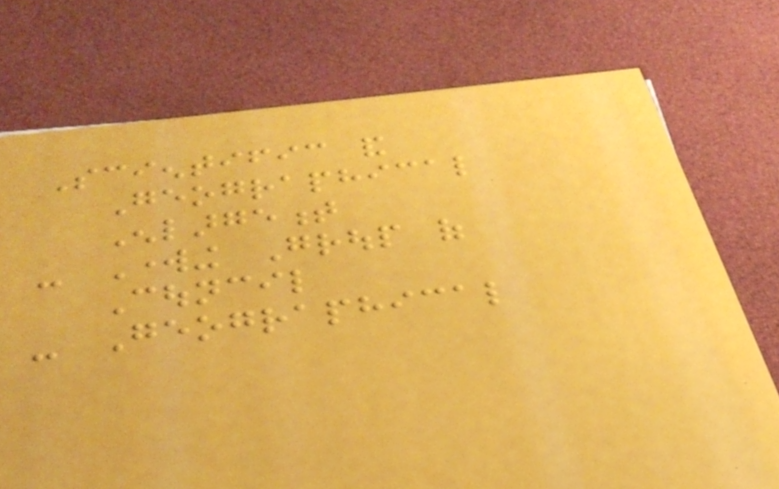Scientific and
Geographical
Enlargement
- Working Group of
Council
- Geographical
